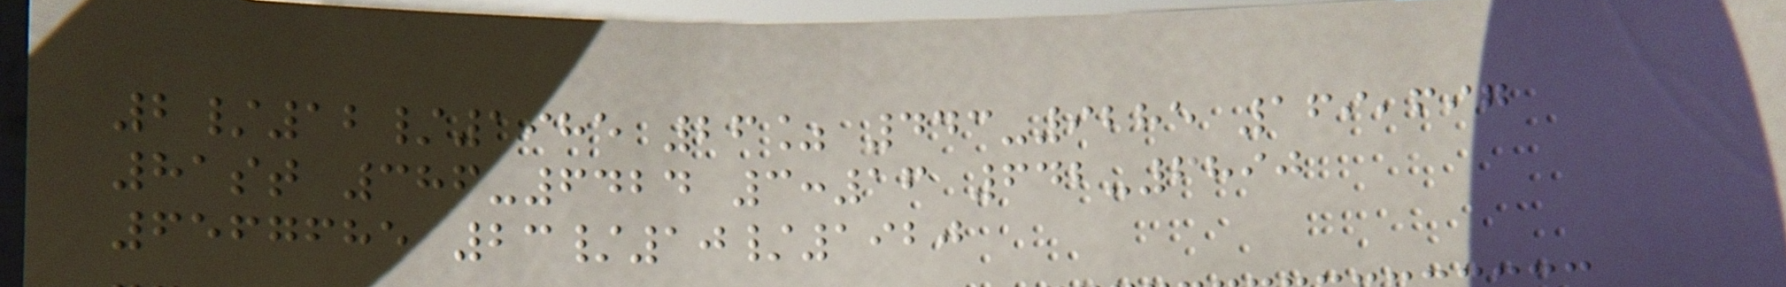2/12/1985 26% 443-9285 169,697
81st 386-6424 3:16 642-6890
6567685 23/10/1920
